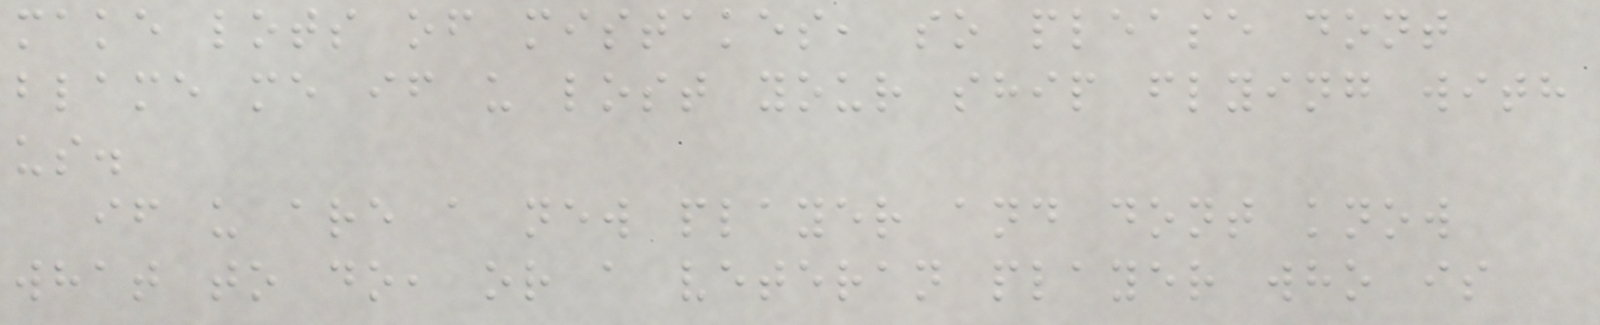make lots of mistakes, so please dont
blame me if u lost your ship flying with
us.
if u are a new player and dont know
what to do, or a veteran player who is
